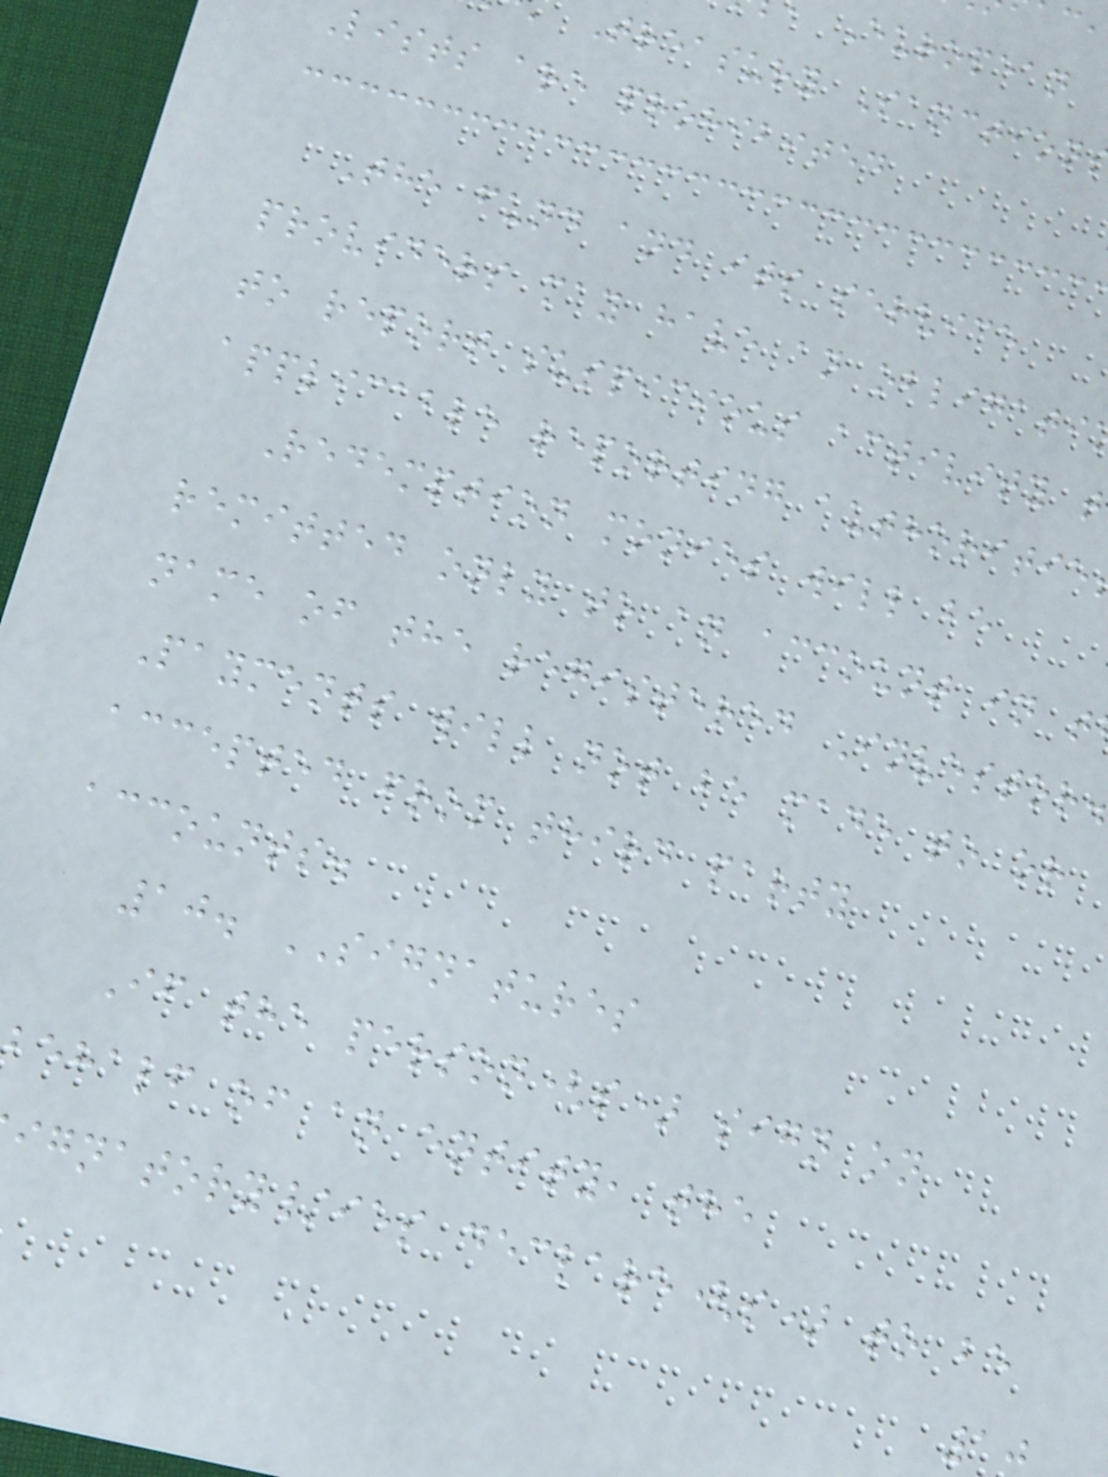European
Treasury Sanction
Lists are prohibited
The fund and its service
providers may have an obligati
to report suspicious activity t
applicable reporting authoritie
Redemption monies will be
remitted only to an account in t
name of the registered Investor
Payments will not be made to or
accepted from third party
accounts.
10. SIGNATURES
If the person(s) sign on
behalf of an entity, the
ignatory/ies declare(s) to be
